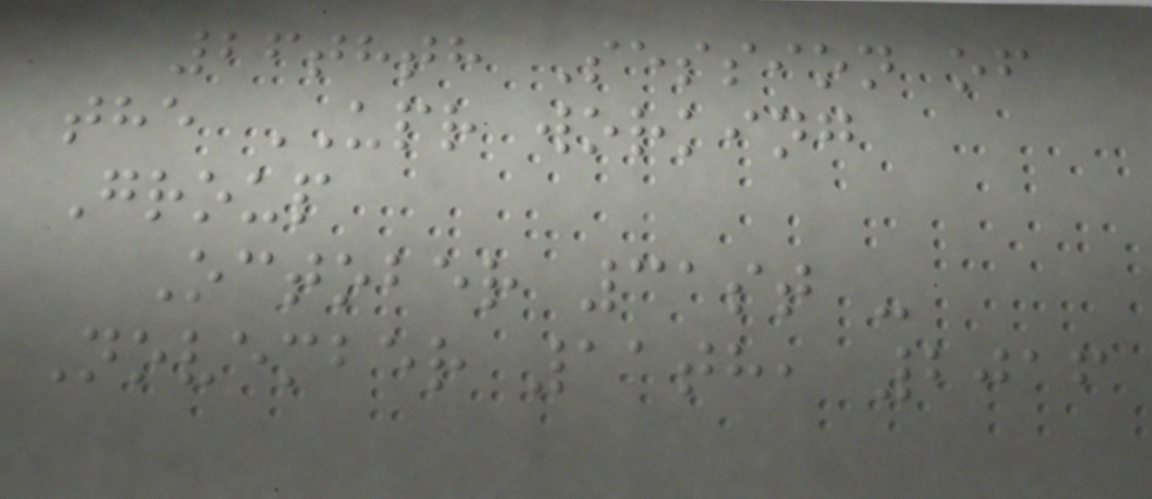26thth Session of
the UPR working
Group
October 31st -
November 11th, 2016
